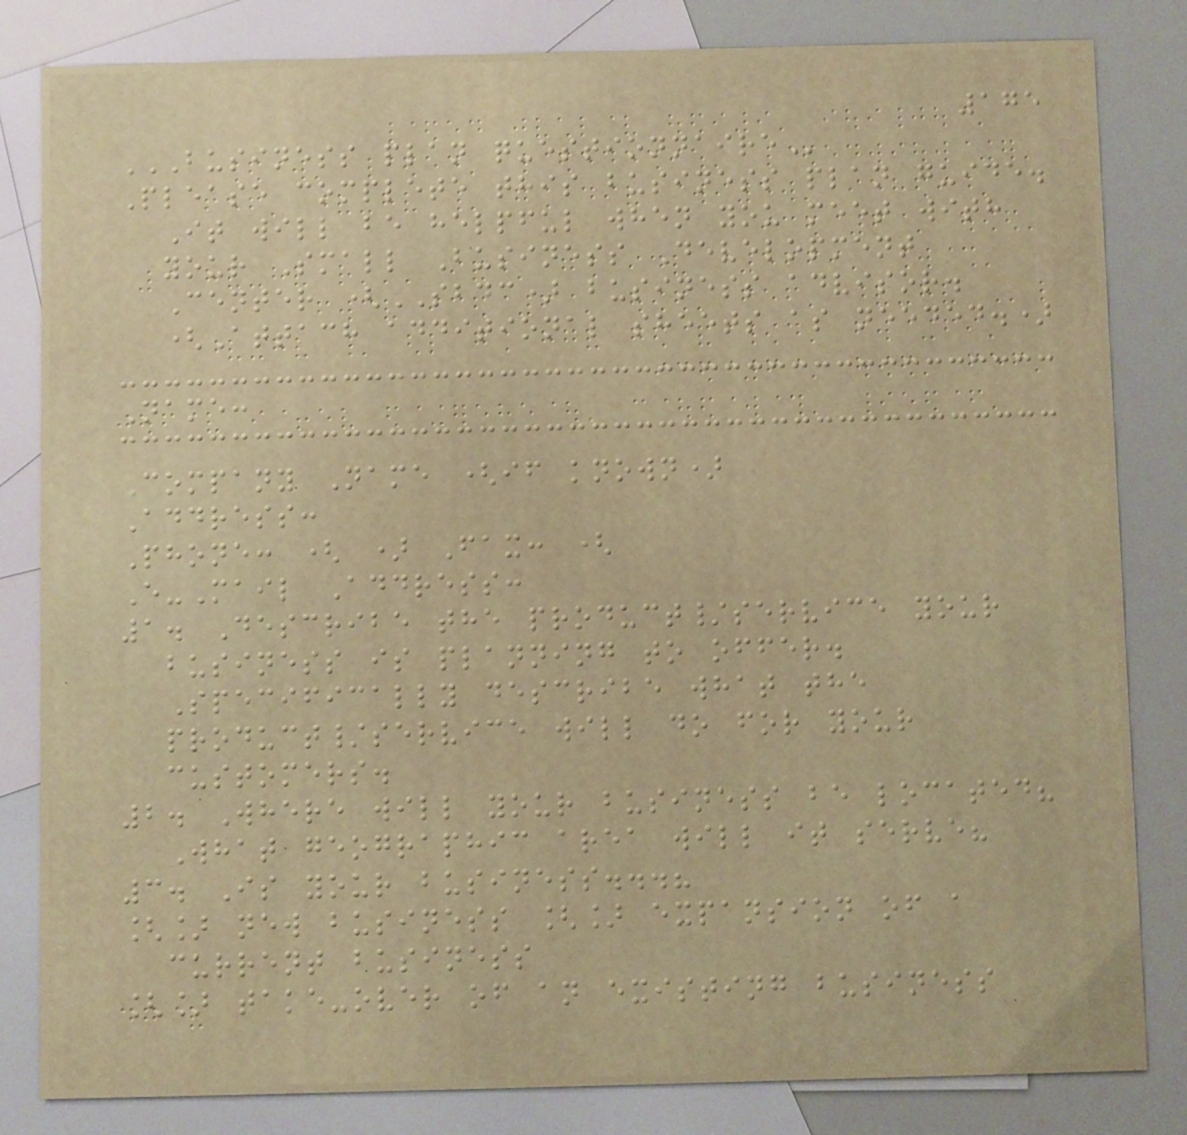175
BUSINESS PLAN QUESTIONNAIRE
Please complete this business plan guide.
It will be helpful when you meet with
your Small Business Development
Center (SBDC) business advisor.
(Attach additional sheets as needed.)
Name:
Company Name (if known)
Address:
Phone: ( ) Fax: (
E-Mail Address:
1. Describe the product/service your
business is planning to offer.
Specifically describe what the
product/service will do for your
customers.
2. Where will your business be located?
What geographic area will it serve?
3. Is your business...?
[] new business [] expansion of a
current business
[] take-over of an existing business
